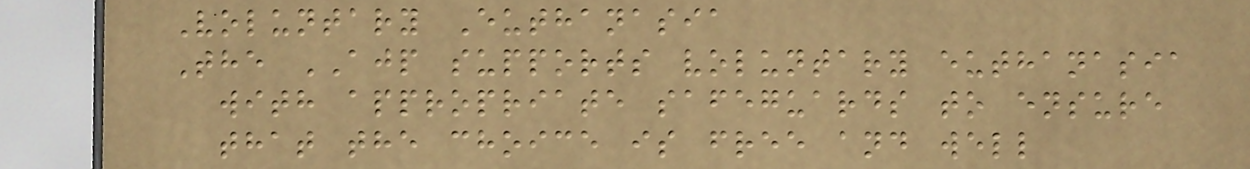Voluntary Euthanasia
The AJP supports voluntary euthanasia
with appropriate safeguards to ensure
that the choice is free and well
